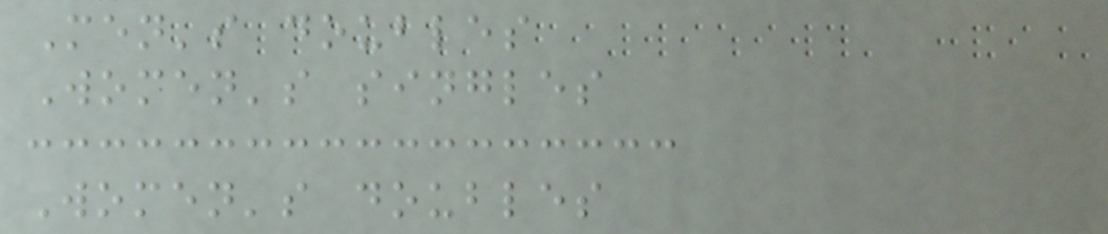Men's doubles
Women's singles
Women's doubles
